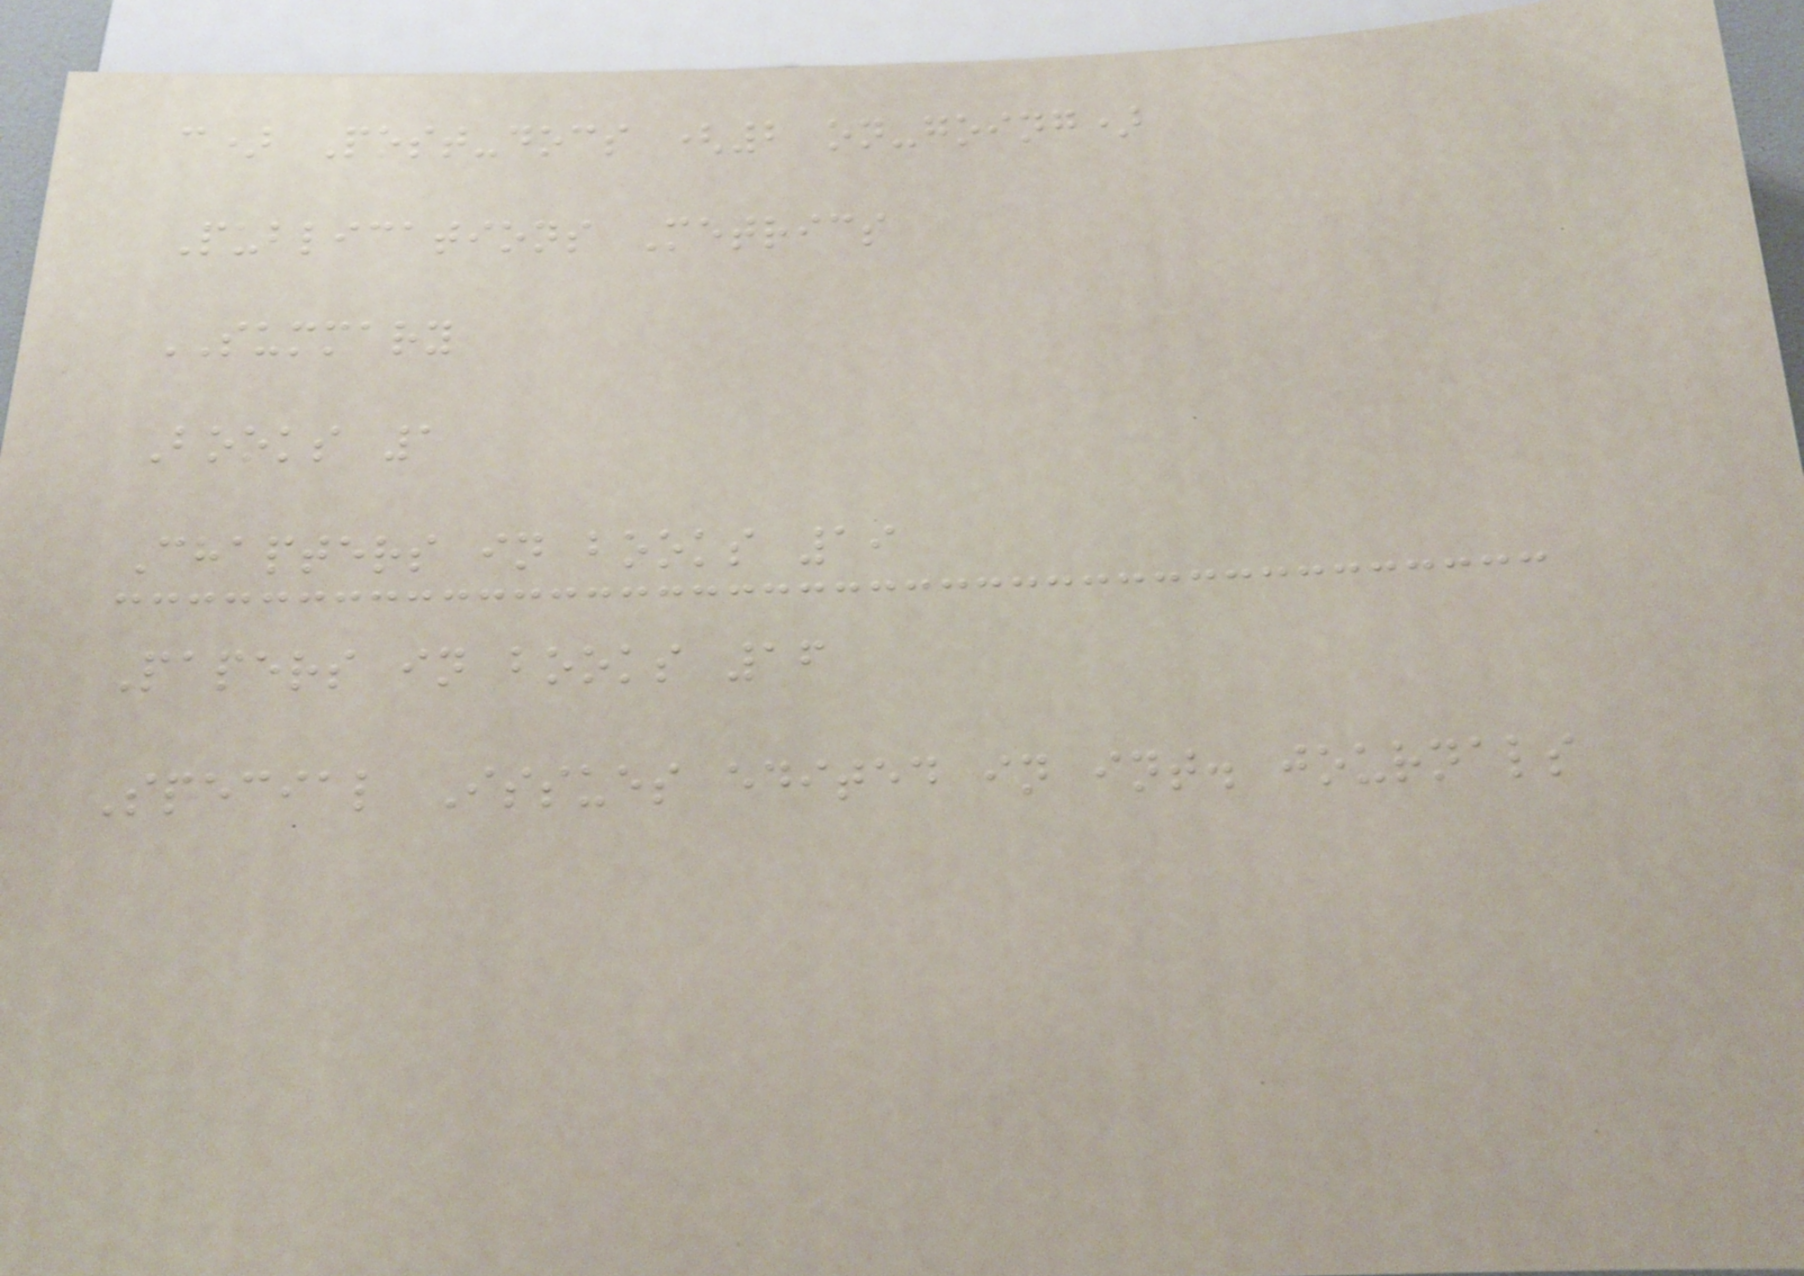c) Post-docs (2 on-going)
Publications Metrics
SUMMARY
Books 1
Chapters in books 19
Papers in books 16
Special Issues edited in int. journals
